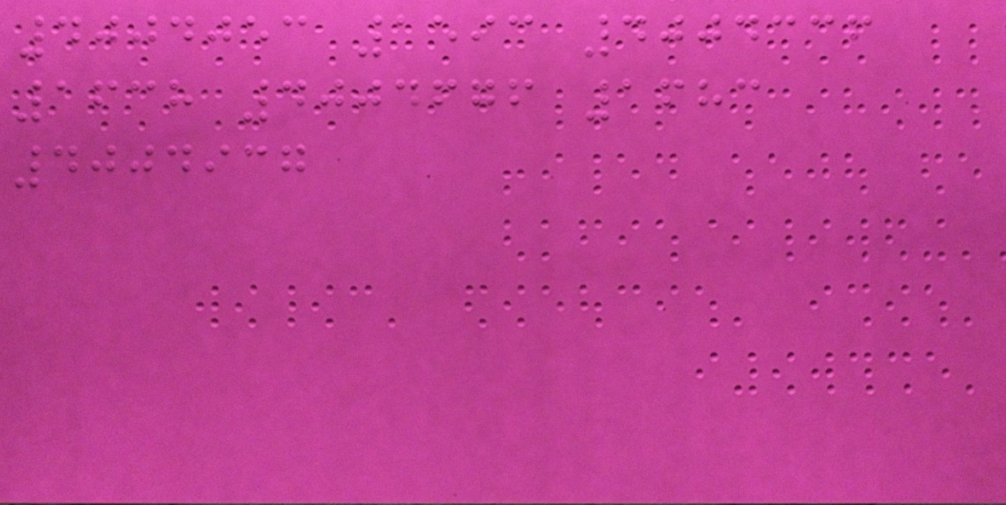4004053 1593 4004336
1638 4004676 1683
4004937
